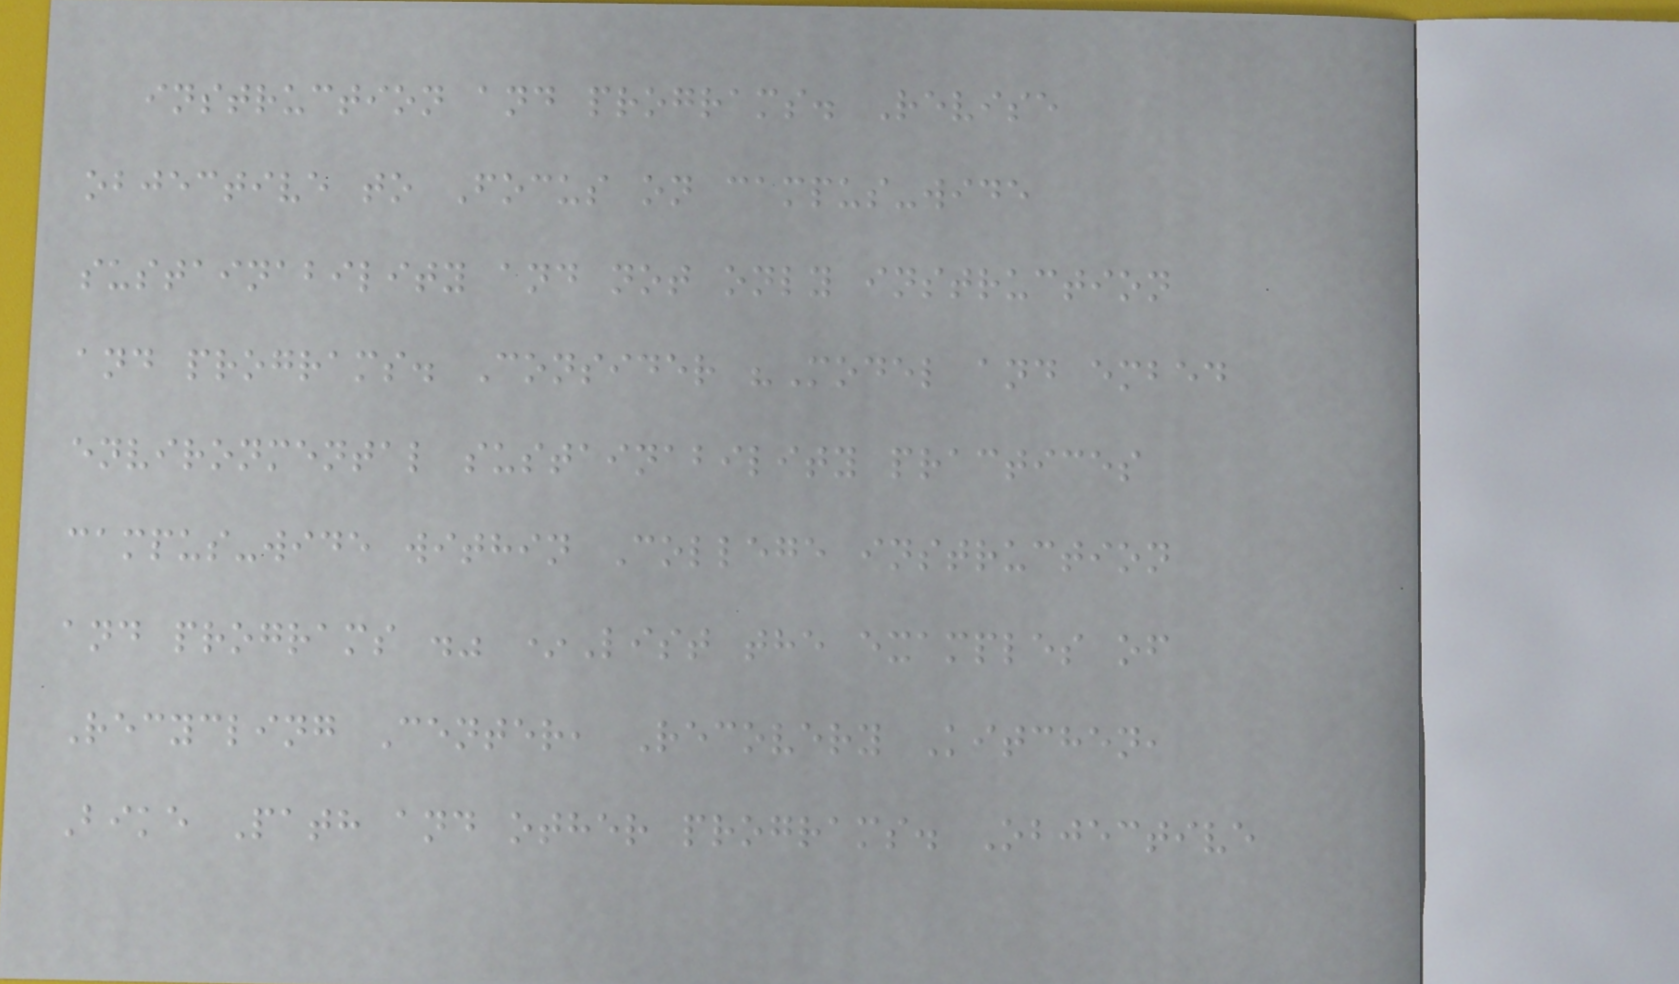instruction and programs. Revise
objective to Focus on campus-wide
sustainability and not only instruction
and programs. Consider "Model and embed
environmental sustainability practices
campus-wide within College instruction
and programs ." *List the examples of
Recycling Center, Recovery Kitchen,
Bike Path and other programs. Objective
